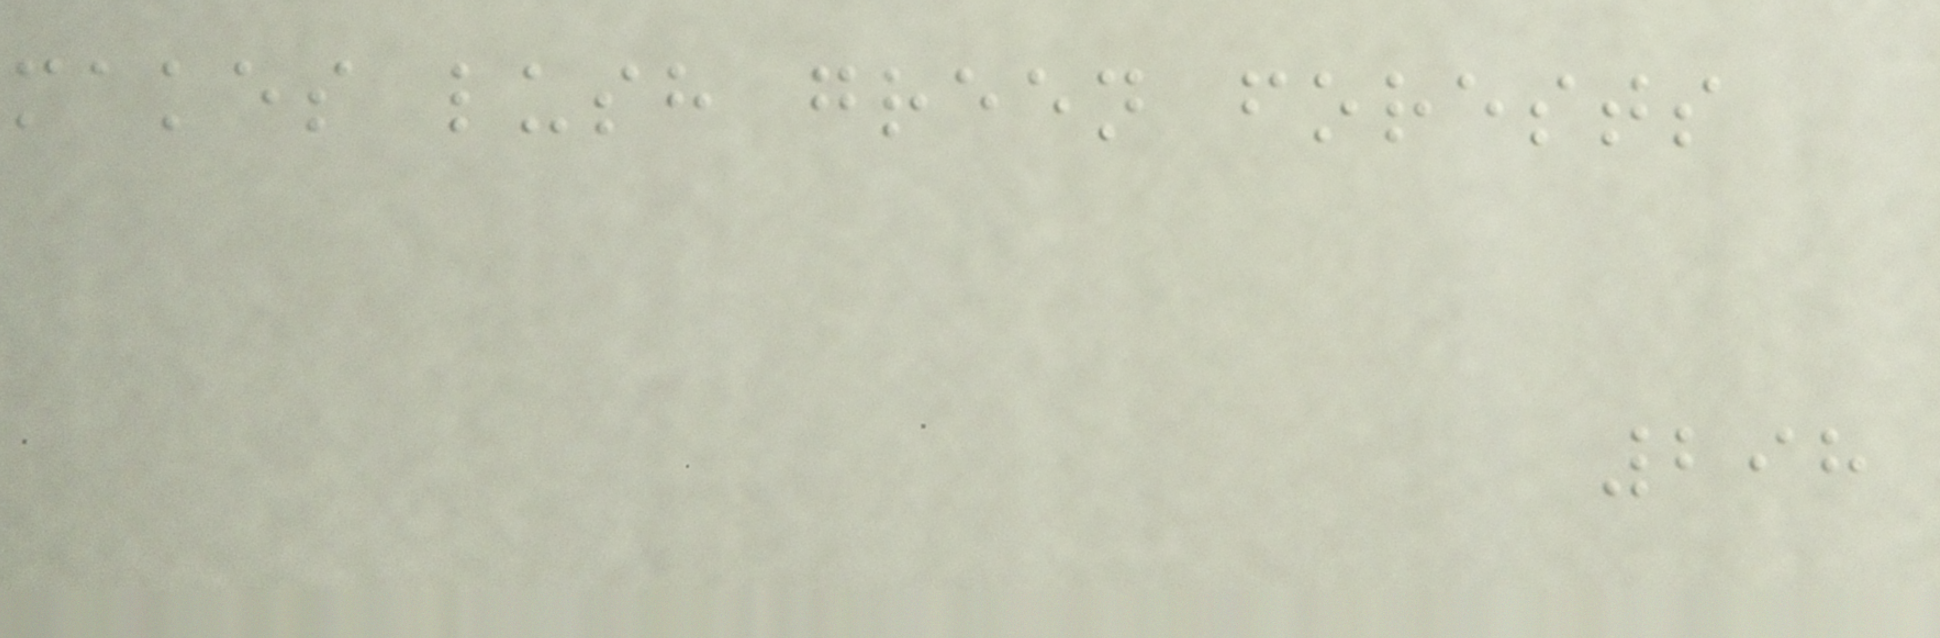makes lush green forests
298
